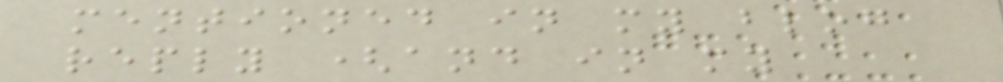mentioned in my blog
reply (and in my
